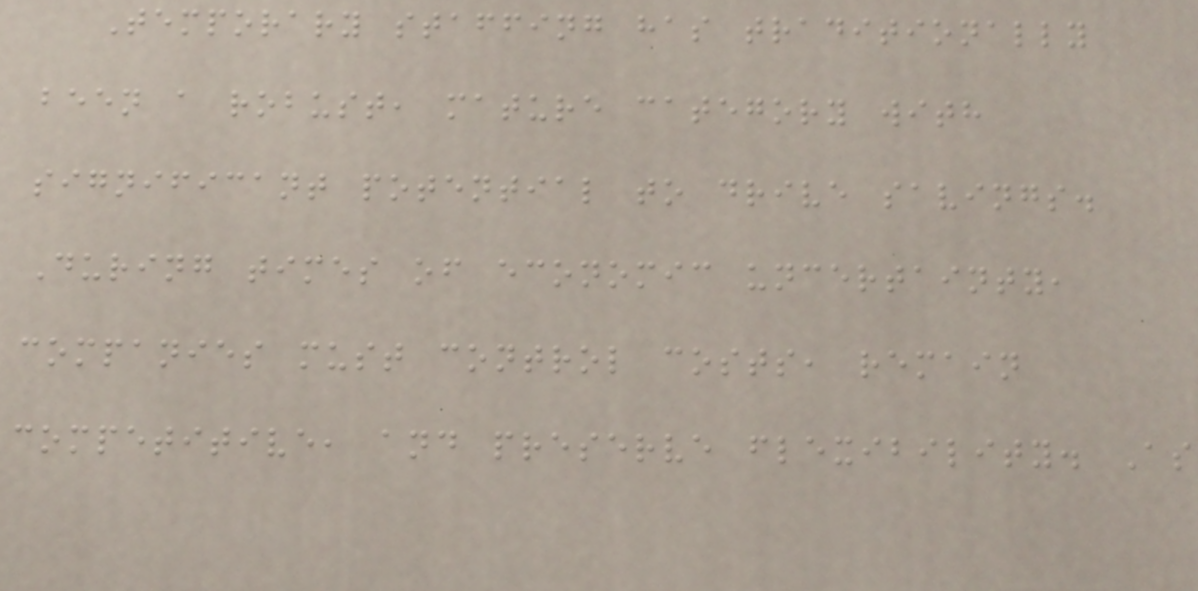Temporary staffing has traditionally
been a robust, mature category with
significant potential to drive savings.
During times of economic uncertainty,
companies must control costs, remain
competitive, and preserve flexibility. As
